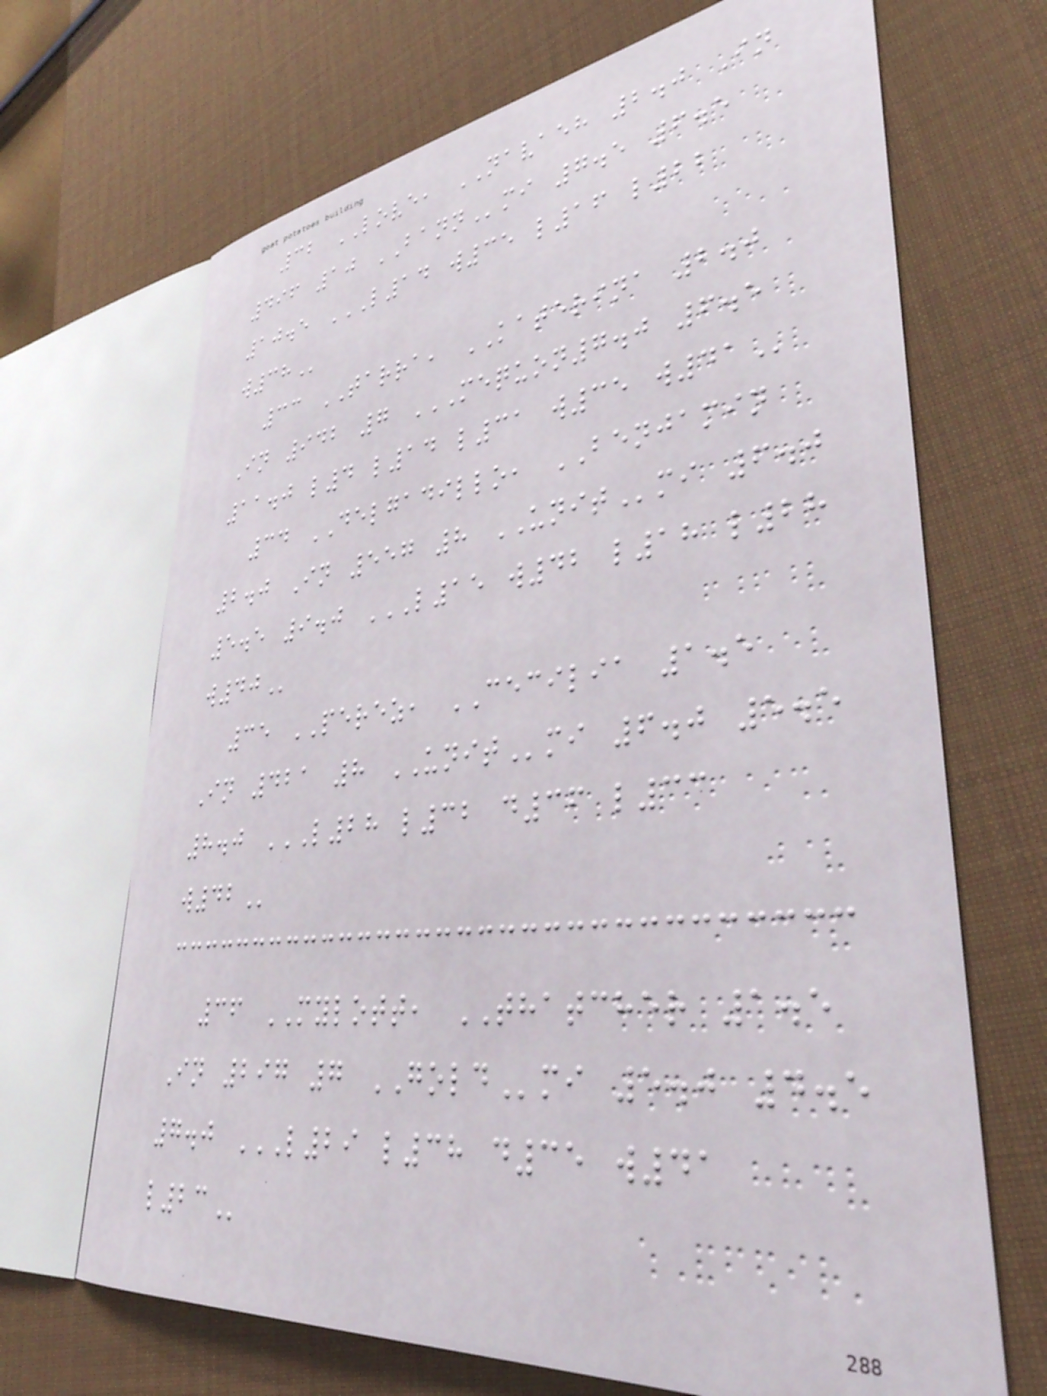32 LOVE, NAVAEH 2.0 In
496 10 BANNmi 7.5 6.5
10.5 L14 W35 L16 L22
W38
33 TARRA, KATERINA 2.0
In 942 7 MEQUON7.0 6.5
11.0 L4 L14 L31 W35 W41
34 DELGADILLO, BENJAMIN
2.0 In 557 8 UNITmi 6.0
5.5 9.0 L15 W42 L18 L28
W40
35 PEREZ, CECILIA 1.5
In 421 8 UNITmi 6.0 5.5
8.0 L28 L32 D36 L33
W42
36 MYLOTT, THATCHER 1.5
In 297 7 GOLDmi 5.0 4.5
7.0 L29 L38 D35 W41
L23
